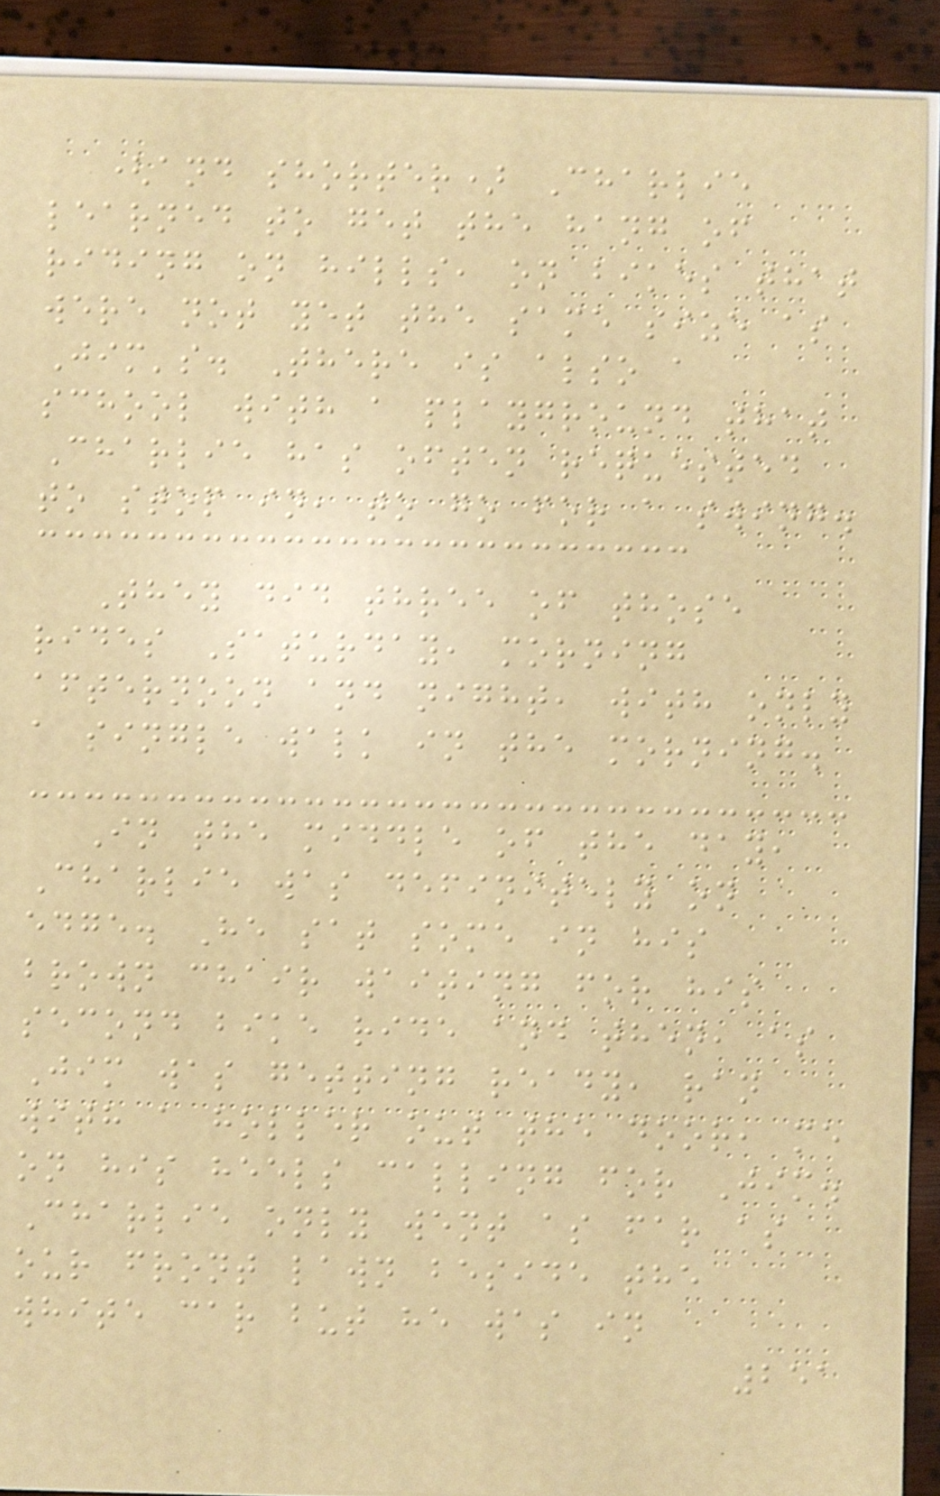(and shorter) Charlie
learned to get the hang of
riding on hills, on bikes that
were not yet the same size as
Jim's. There is also a
school with a playground that
Charlie has often requested
to stop in, to go for a swing.
They did three of those
rides Saturday, morning
afternoon and night, with only
a single walk in the morning.
In the middle of the day,
Charlie was definitely on
edge. He sat some in his
brown chair waiting for his
second bike ride and then, as
Jim was getting ready, ran
with a holler out the door, me
on his heels calling for Jim.
Charlie only went as far as
our front lawn beside the
white car but he was in
251
